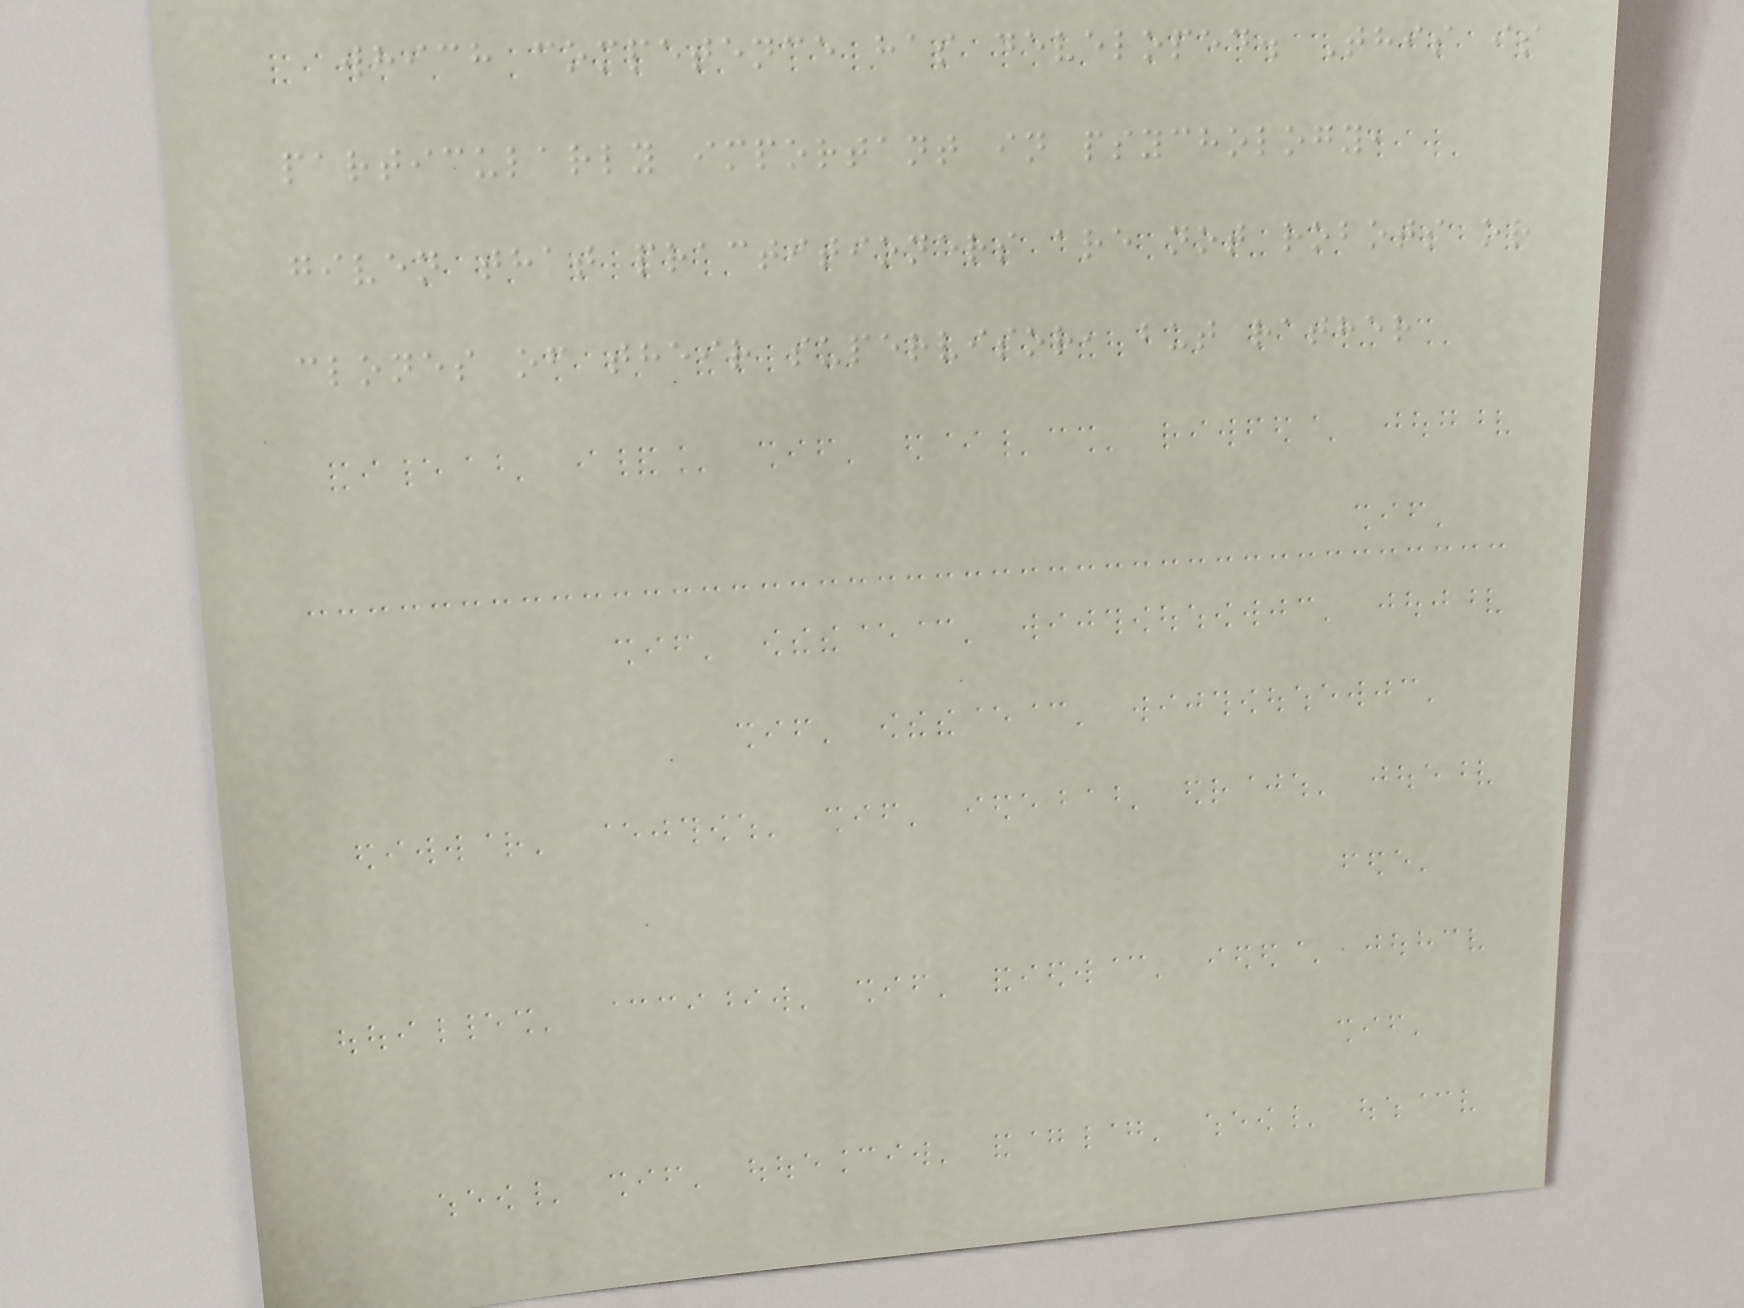which competence has developed. This is
particularly important in psychology,
given that practitioners are not robots or
clones of their supervisor, but rather
